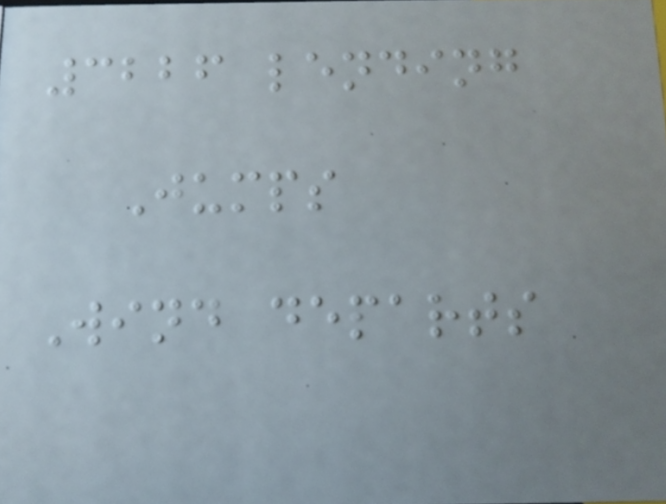3226 lending
Jumps
Wind departs
